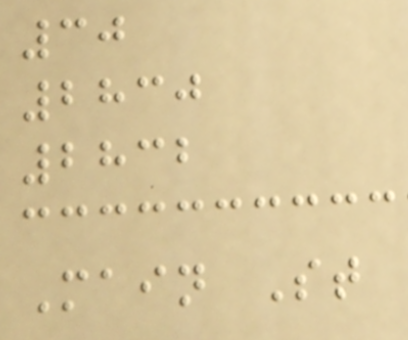30
2830
2832
Main St
